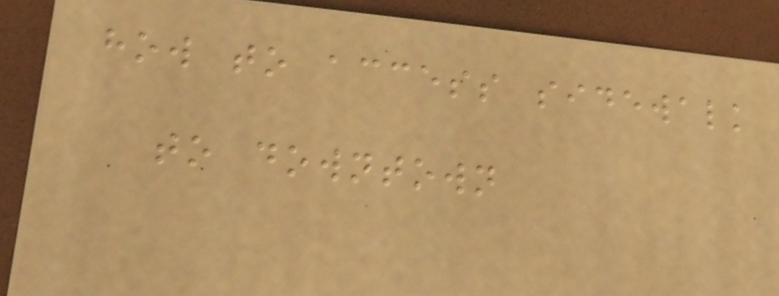how to access sidewalk
to downtown
